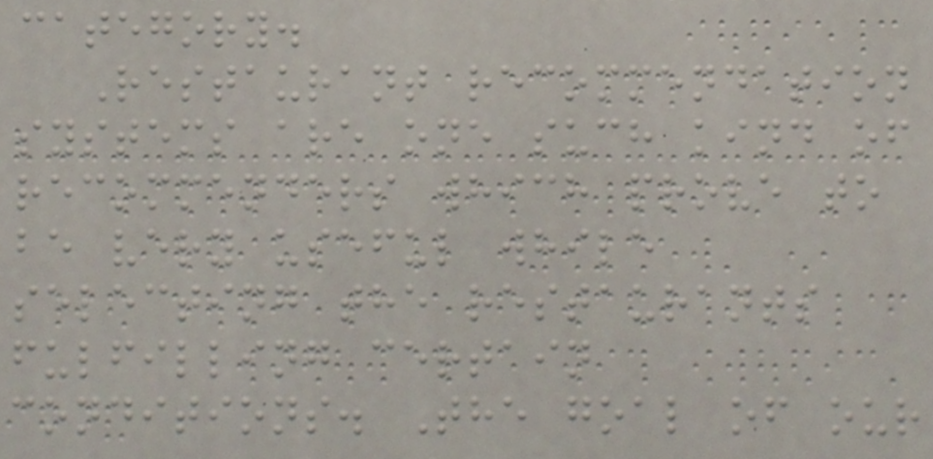category.
Restaurant recommendation
systems are one such kind of
recommenders which prove to
be very useful while
selecting the restaurants
fulfilling certain
conditions. The goal of our
